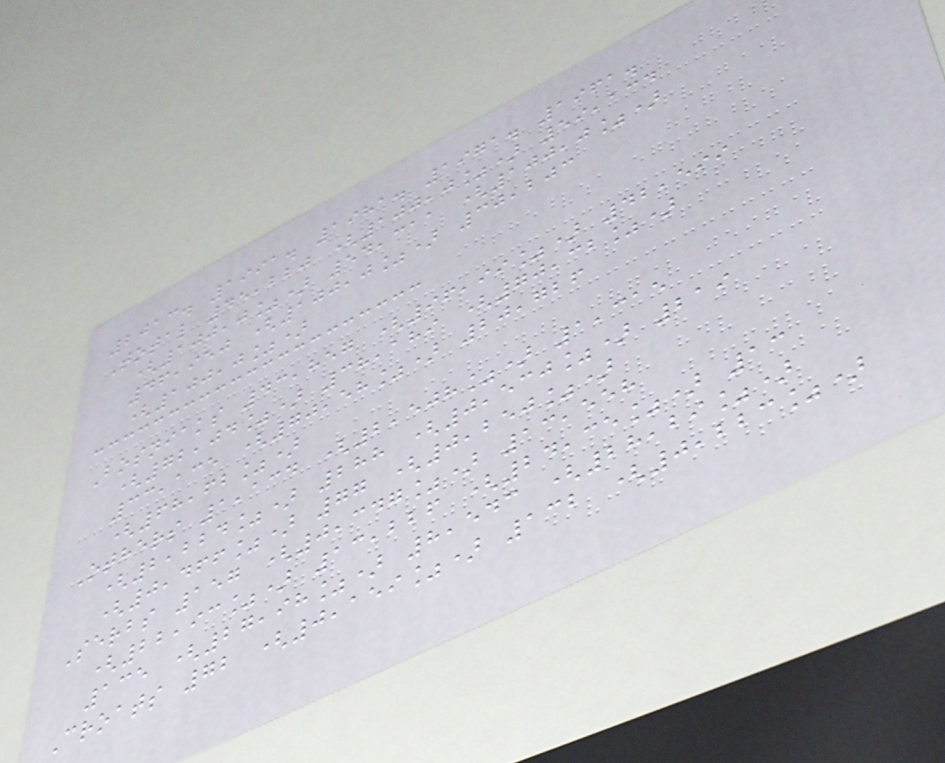2013. 1991. 1981. 1971. 1961.
Total 45,220 (100,0%) 59,134
(100,0%) 54,311 (100,0%)
46,950 (100,0%) 30,203
(100,0%)
Bosniaks 43,857 (96,99%) 42,599
(72,04%) 38,189 (70,32%)
33,135 (70,58%) 20,726
(68,62%)
Others 1,134 (2,508%) 1,315
(2,224%) 288 (0,530%) 219
(0,466%) 77 (0,250%)
Serbs 157 (0,347%) 13,558
(22,93%) 13,226 (24,35%) 13
135 (27,98%) 8,543 (28,29%)
Croats 72 (0,159%) 132 (0,223%)
